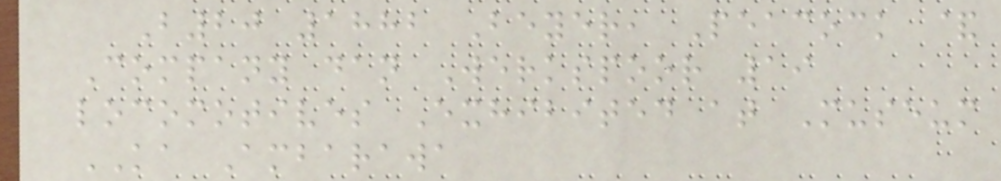B20 1882 Beyer, Peacock &
Company dan Werkspoor 19
locomotives Exhibited at Museum
KA Ambarawa
